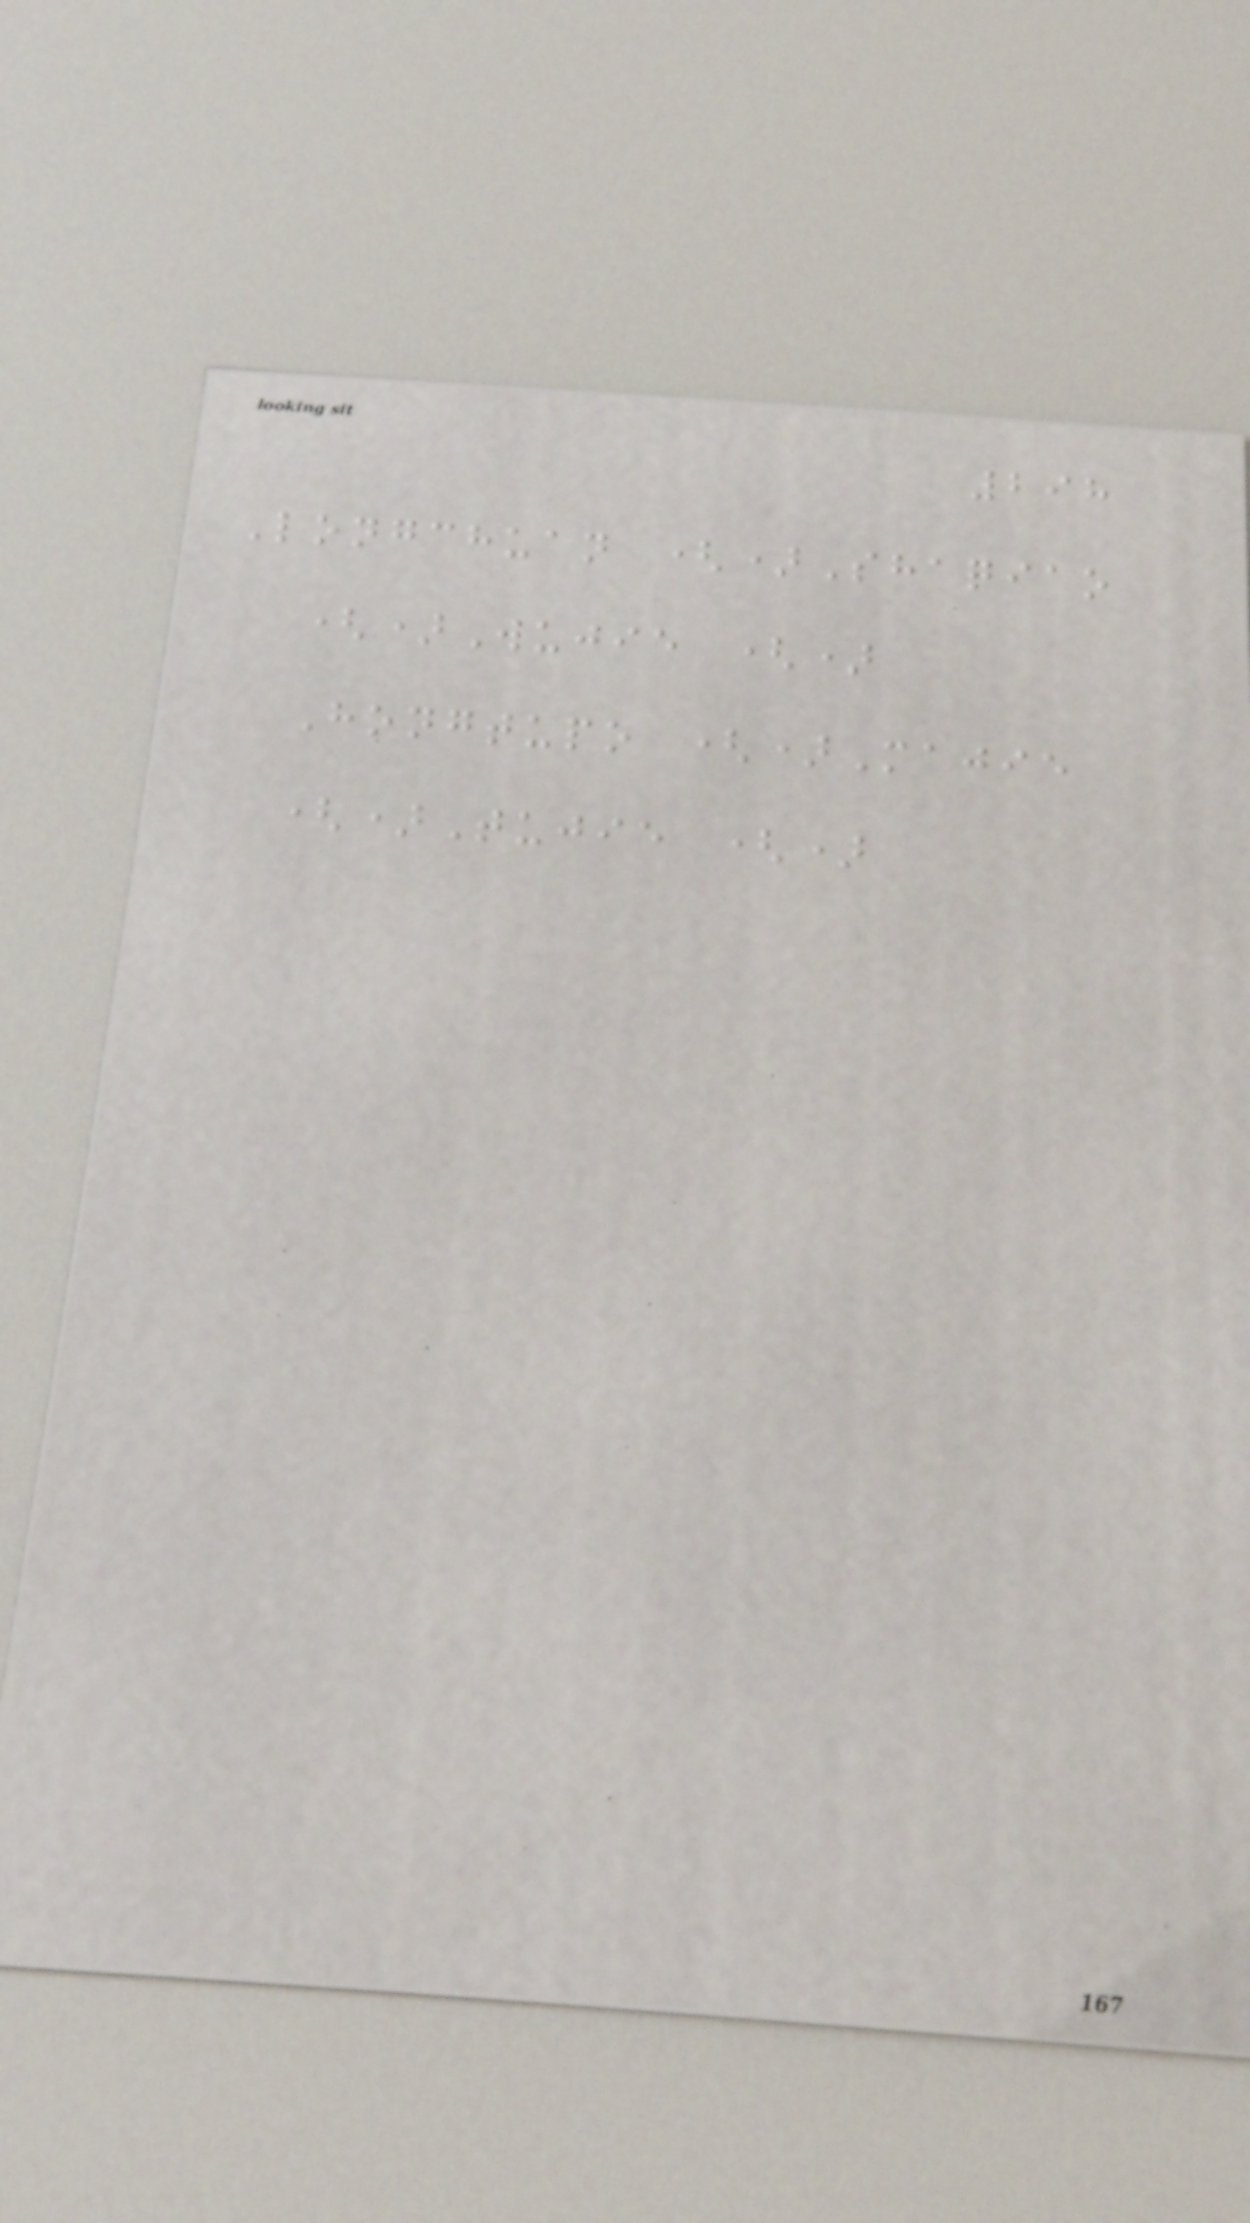298
Longchuan ()Shaqiao
()Wujie ()
Hongtupo ()Majie
()Tujie ()
